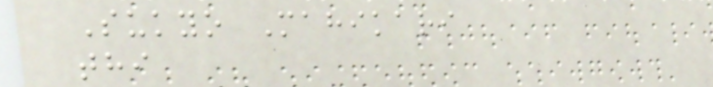Sukyo Mahikari
thi
